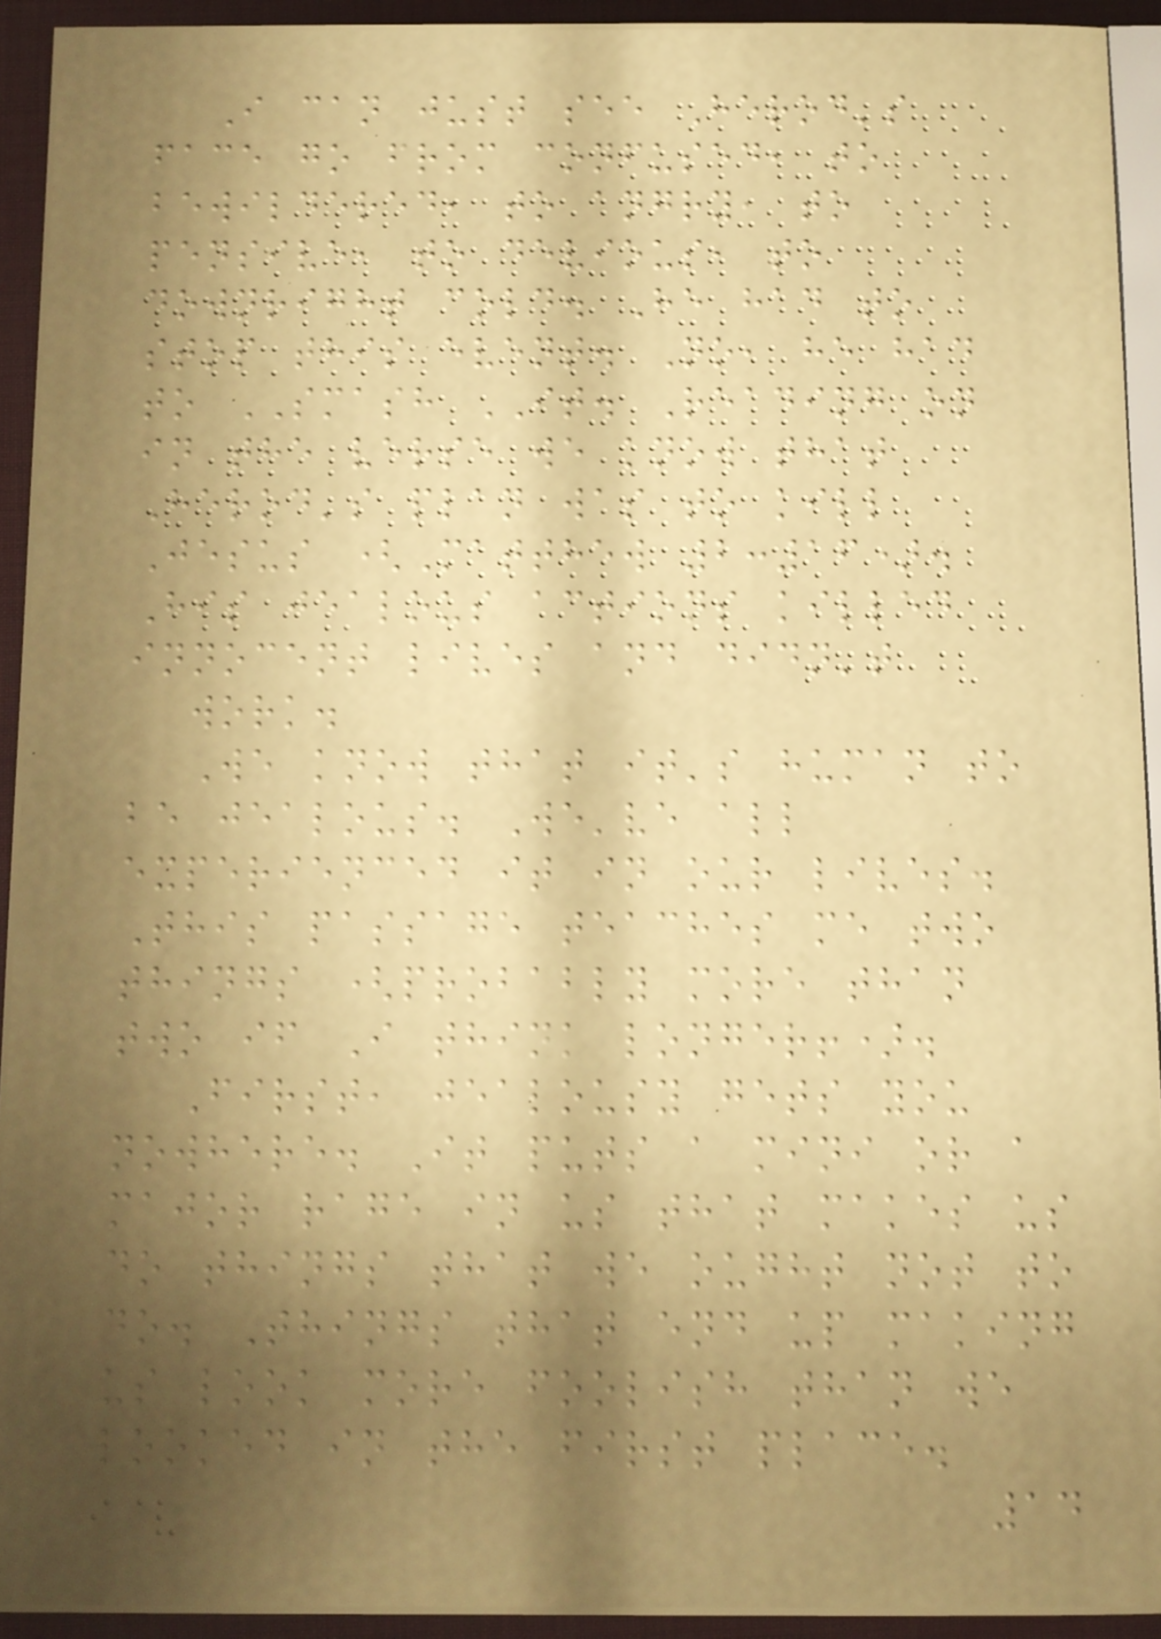I can just see Herod's
face go from confused, to
bewildered, to angry, to
pensive, to devious, to
downright cold. He had to
stop this event. No, he had
to SMASH IT. Reading on
in the verse we know that
Herod's plan was to kill
Jesus (Matthew 2:16).
His jealous actions killed
innocent lives and didn't
work.
We know that it's human to
be jealous. We've all
experienced it in our lives.
This passage teaches me two
things (probably more than
two if I think longer!).
First, jealousy gets you
nowhere. It puts a mini or a
major rage in us that makes us
do things that we ought not to
do. Things that end up making
us look more foolish than we
looked in the first place.
14
